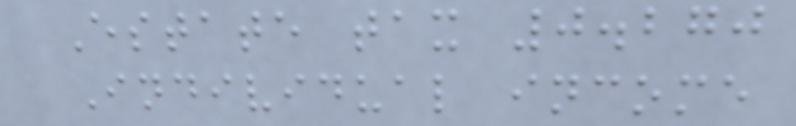Estate tax 0.270
Individual income
